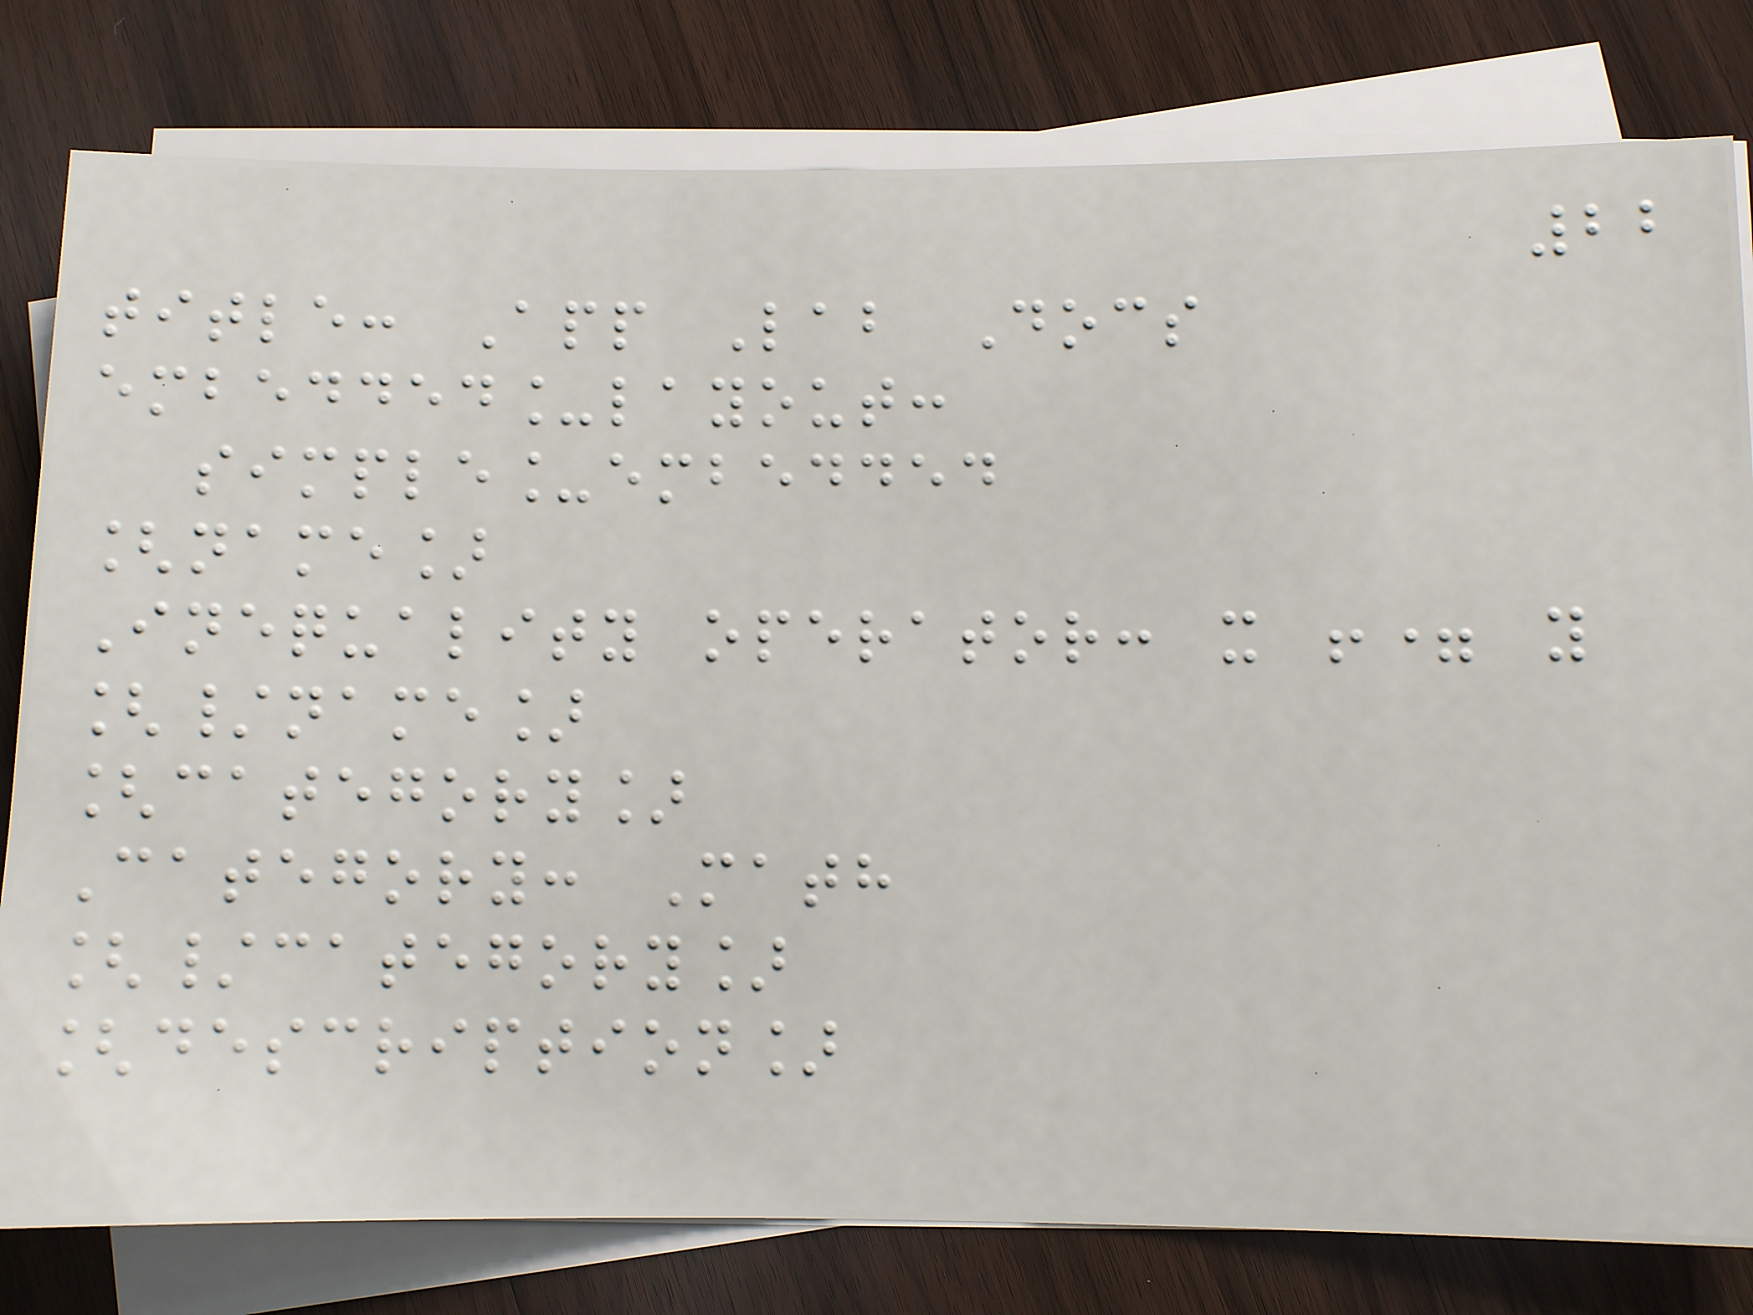22
title: App Lab Docs
embedded_layout:
simple_embedded
[name]
Inequality operator: x != y
[/name]
[category]
Category: Math
[/category]
[description]
